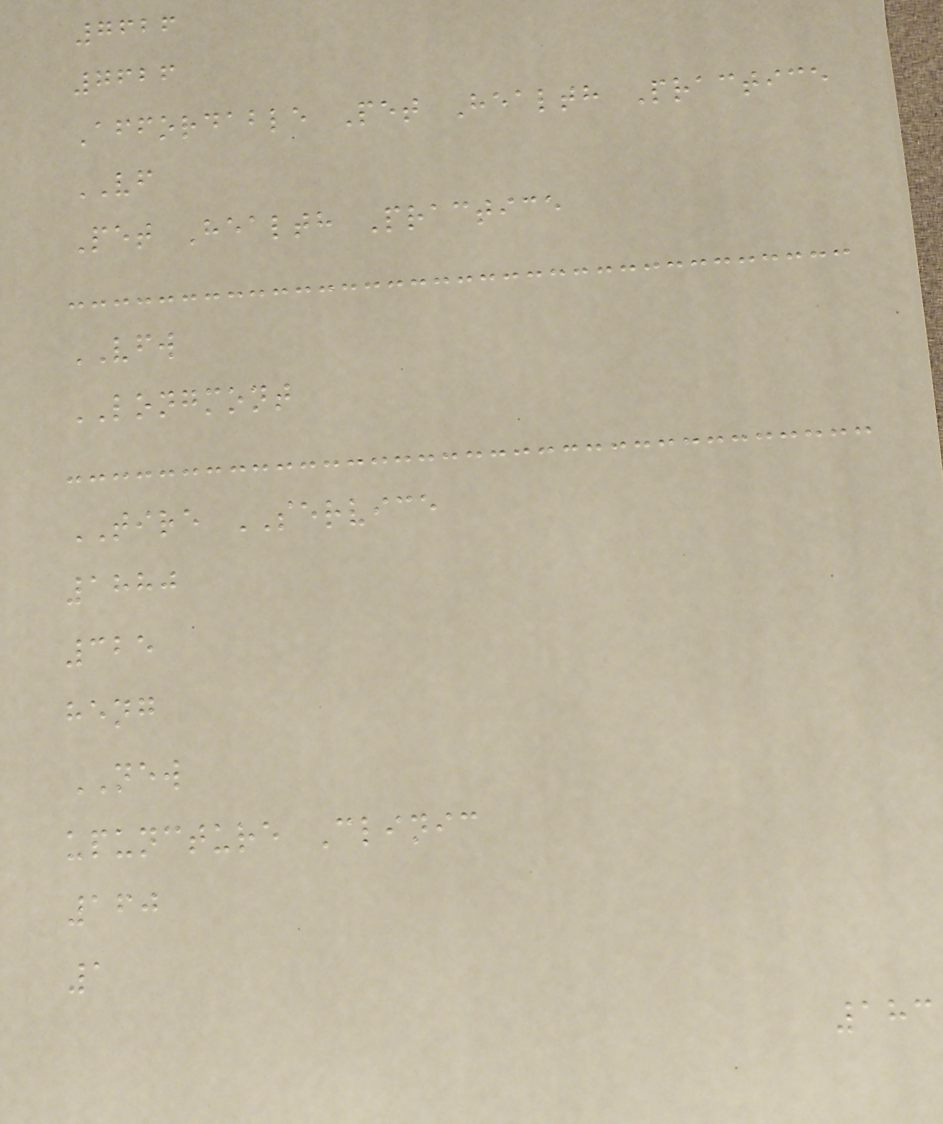7626
7626
Affordable Pet Health Practice
VF
Pet Health Practice
VFW
LONGMONT
TIRE SERVICE
1880
325
heng
NEW
upuncture Clinic
160
1
183
